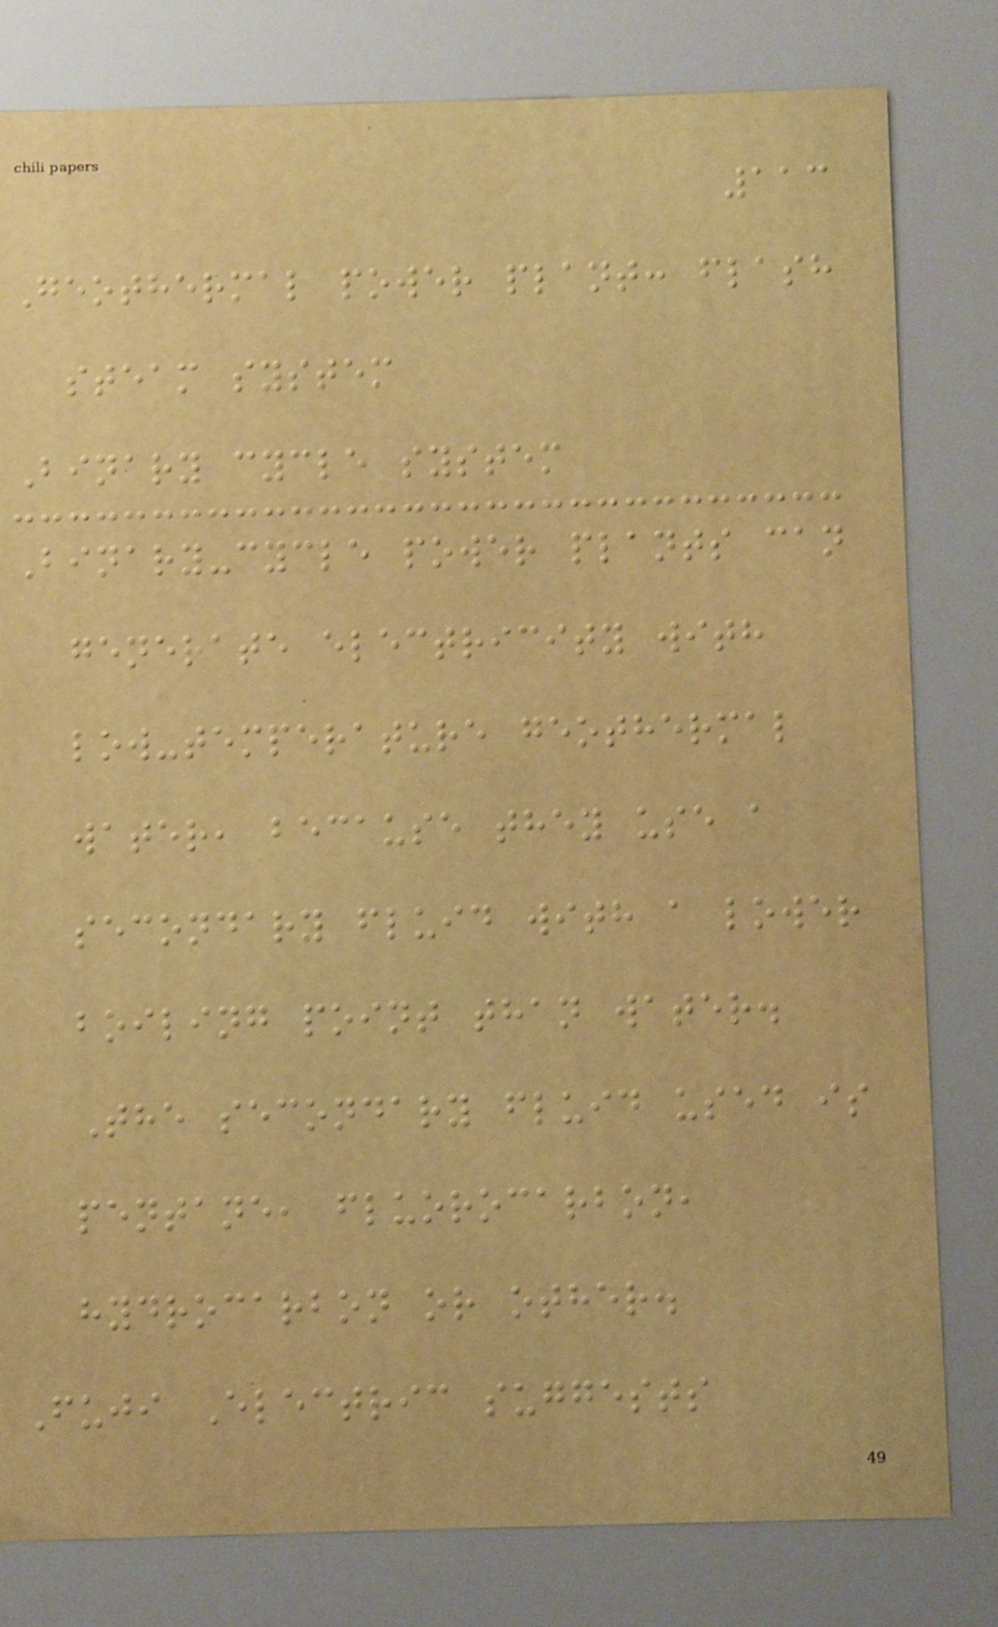113
Geothermal power plant: flash
steam system
Binary cycle system
Binary-cycle power plants can
generate electricity with
low-temperature geothermal
water, because they use a
secondary fluid with a lower
boiling point than water.
The secondary fluid used is
pentane, fluorocarbon,
hydrocarbon or other.
Fuji Electric suggests
